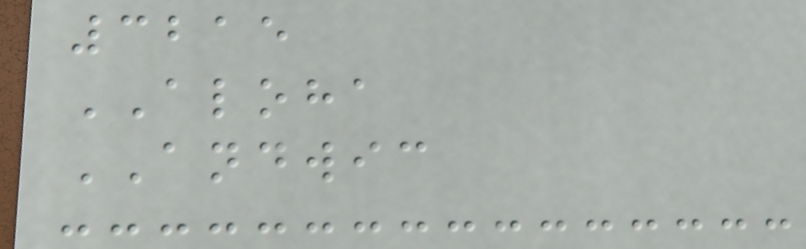3215
ALOHA
ANDWIC
